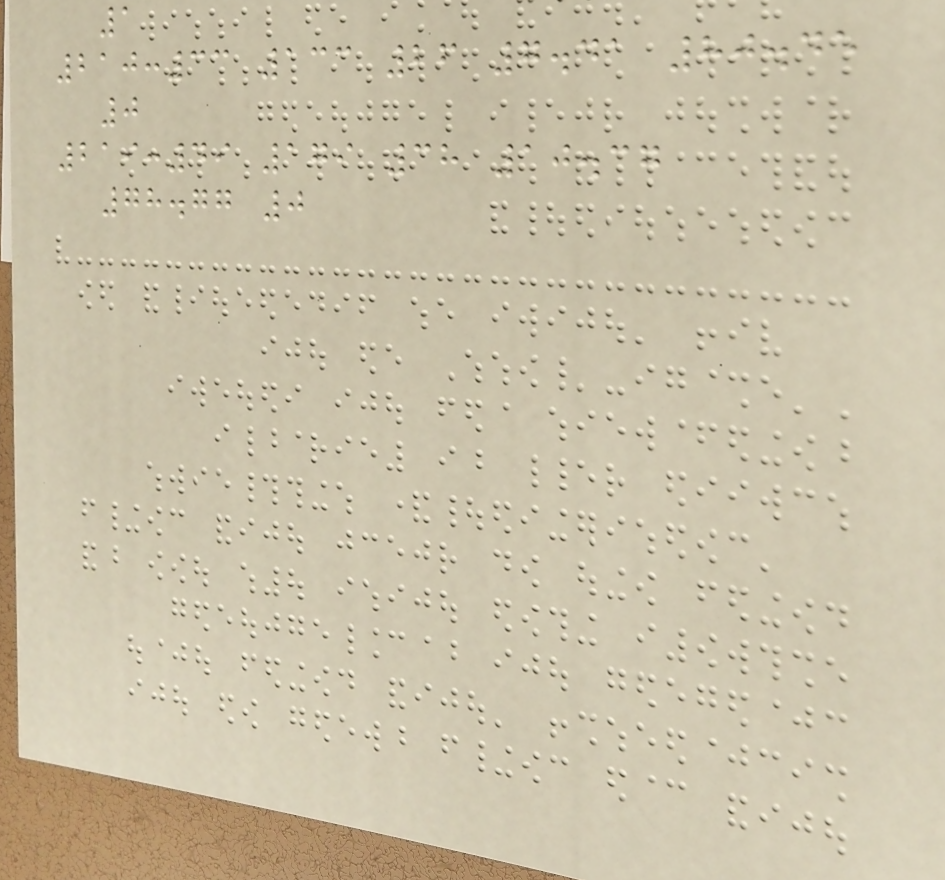1
210:33 133 26 7.41 80.45
0
219:49 179 38 10.37
78.77 0
